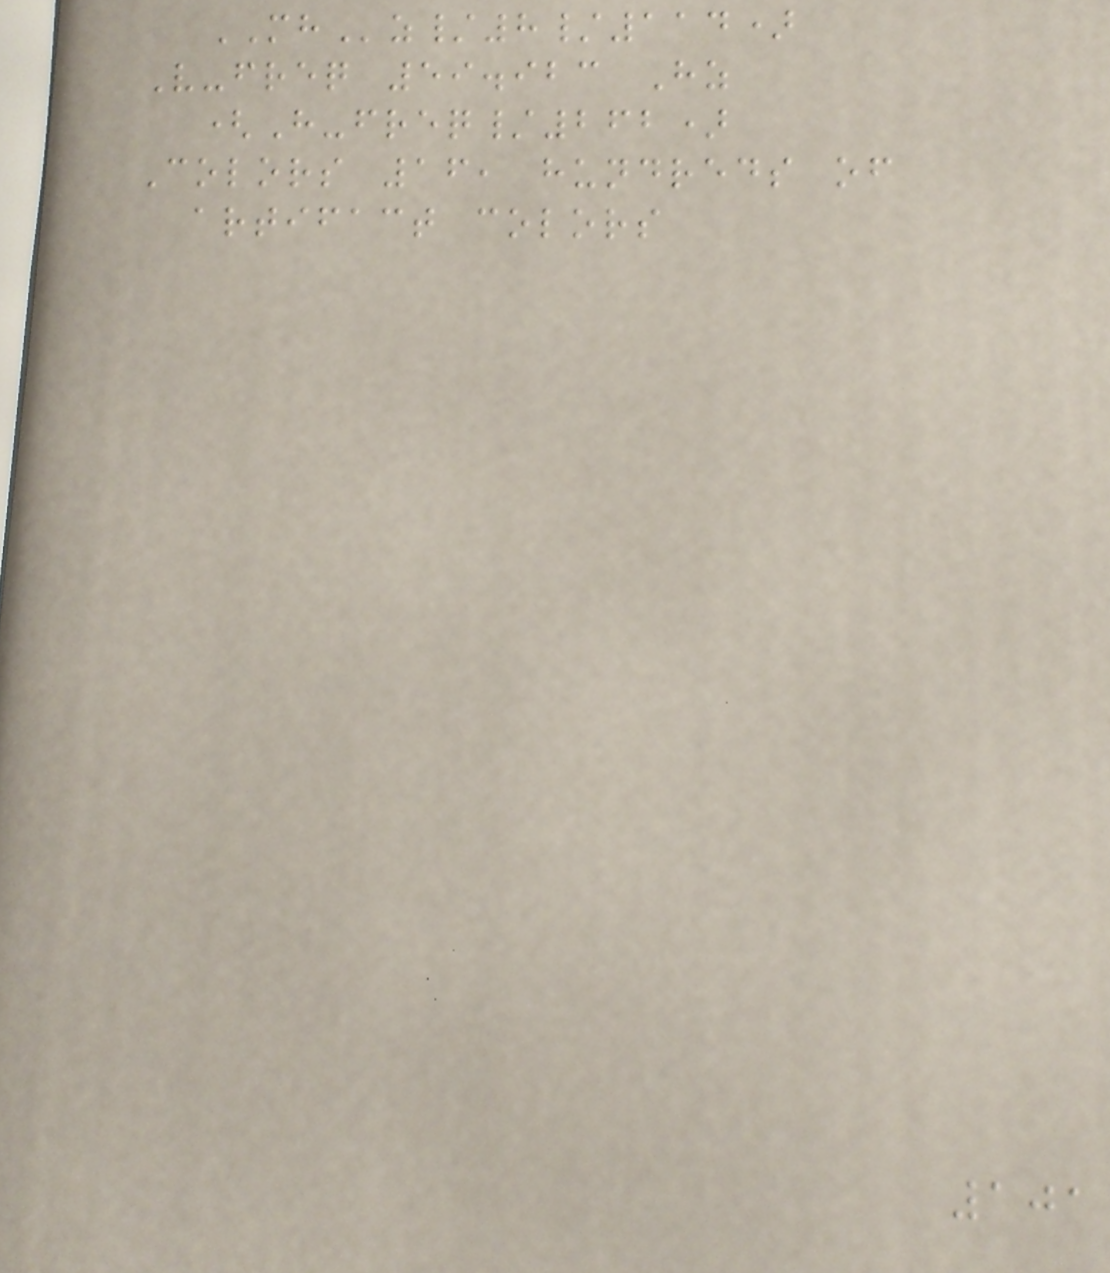MHz/8/114)
V-freq 59.923 Hz
(H-freq/262)
Colors 16, hundreds of
artifact colors
101
